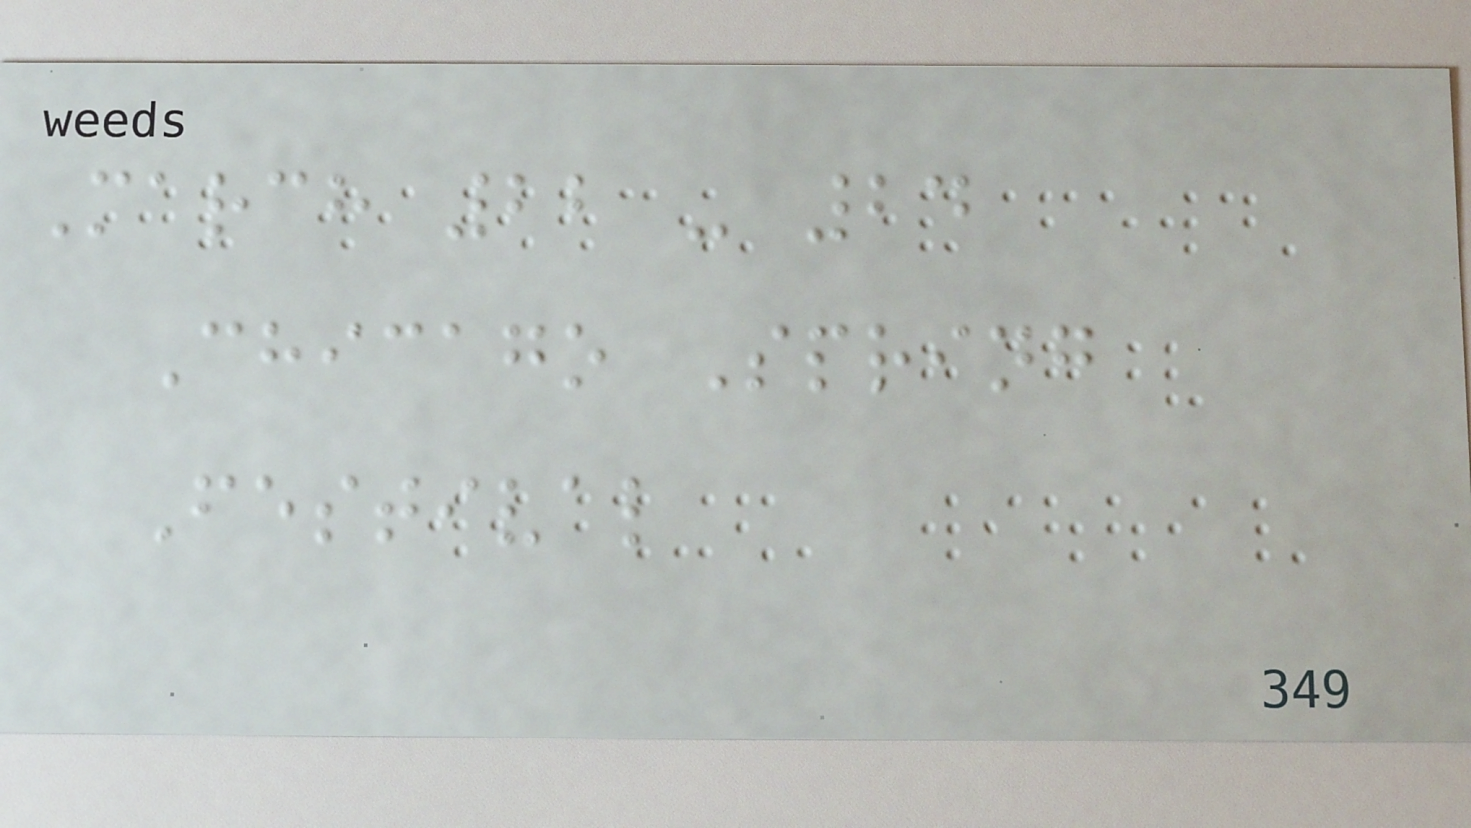March 22 - 24
Chicago Spring
Festival
